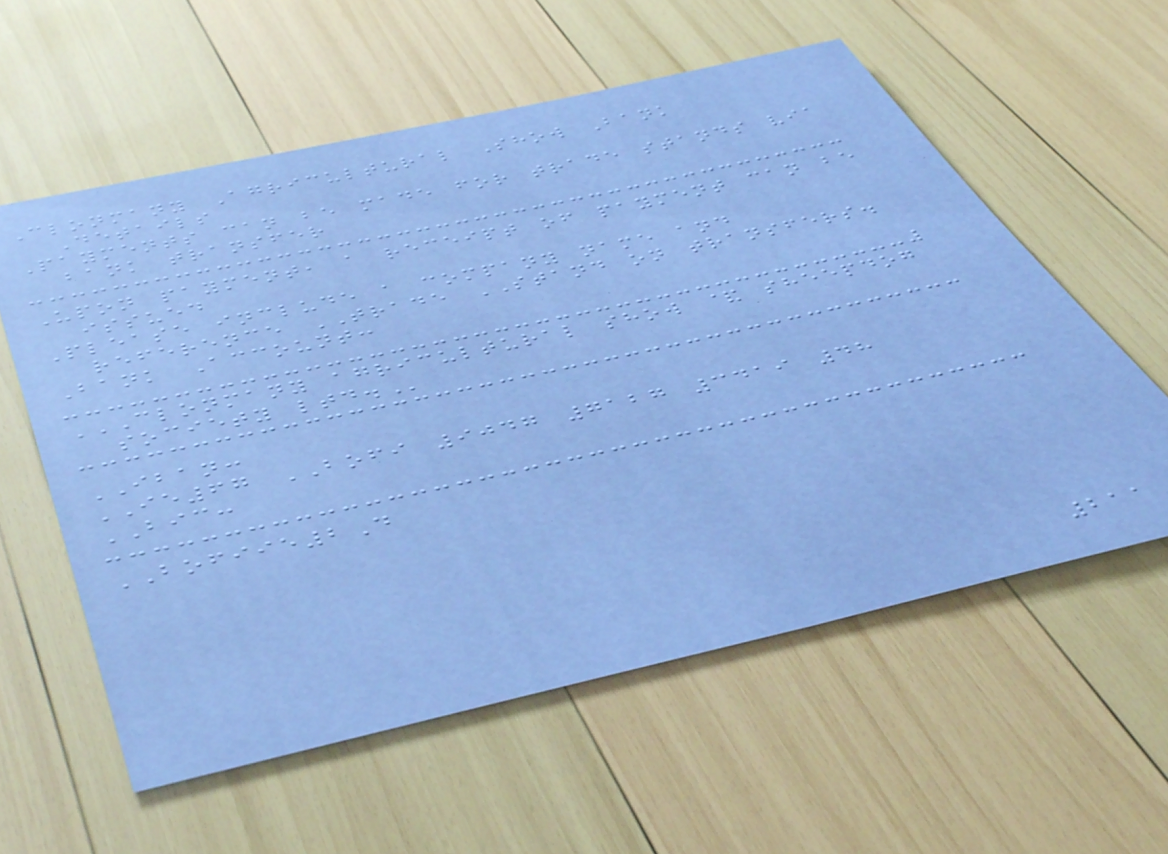Clonmany Agricultural Show Bank
Details
Payments can be made for trade stands via
bank transfer
Upon payment, a receipt of payment can be
issued
Please include a company name and
reference TRADE STAND on transfers.
Bank Account:
CLONMANY AGRICULTURAL SHOW & SHEEPDOG
SOCIETY LTD.
IBAN:
IE67 BOFI 9047 7127 3419 48
BIC:
BOFIIE2D
211
